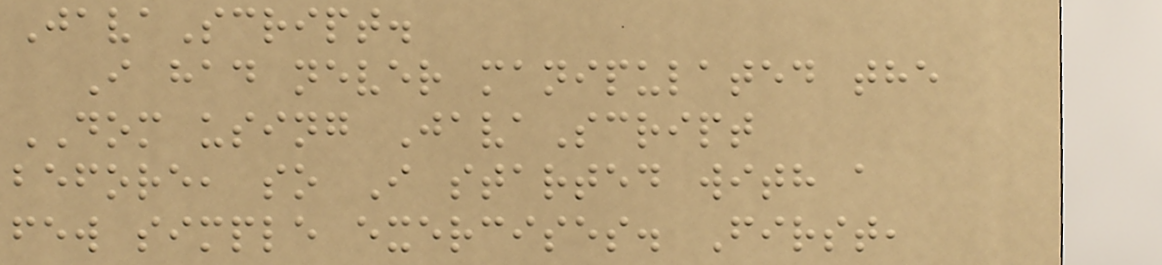JavaScript.
I had never manipulated the
DOM using JavaScript
before, so I started with a
few simple exercises. First,
